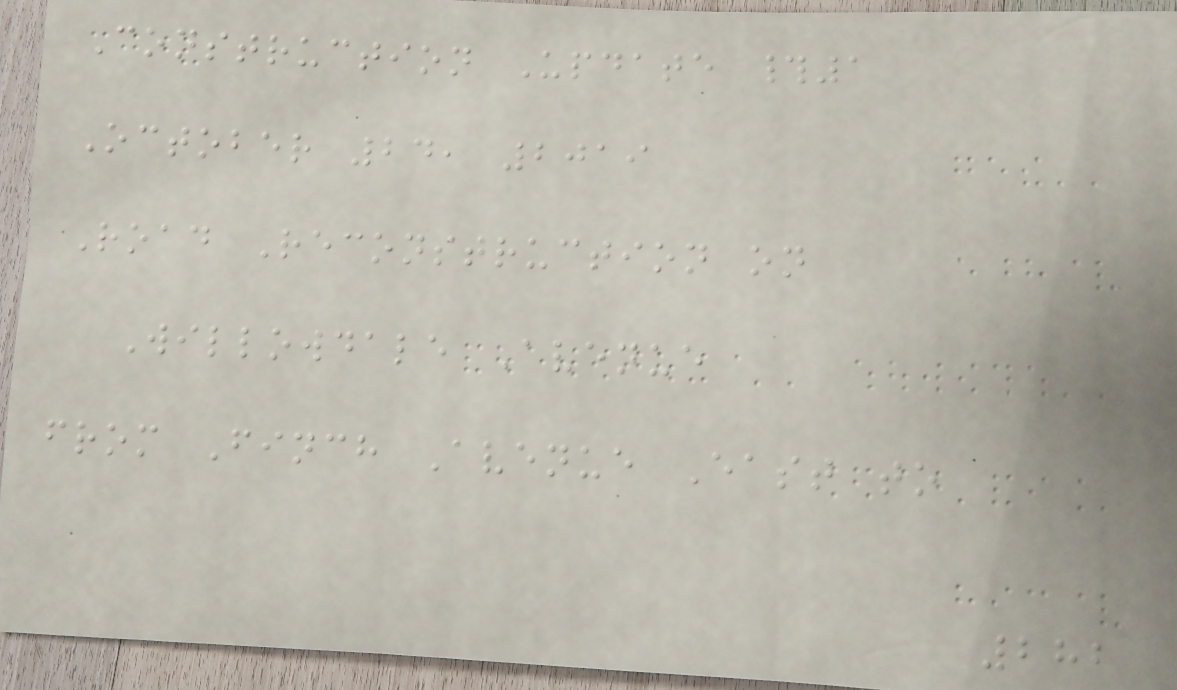Construction Update #1
October 24, 2019
Road Reconstruction on
Willowdale Avenue
from Finch Avenue East to
282
